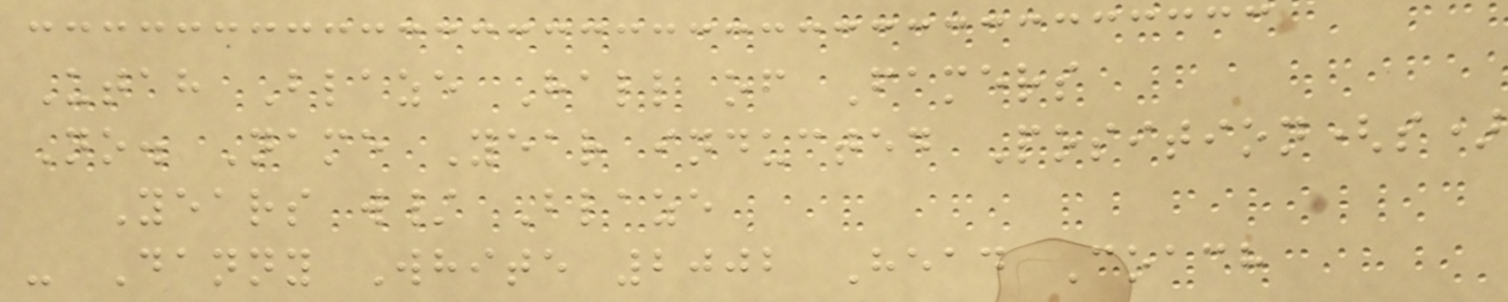Utah Blaze Hall of Famers
No. Name Year inducted Position(s)
Years w/ Blaze
- Danny White 2002 Head Coach
